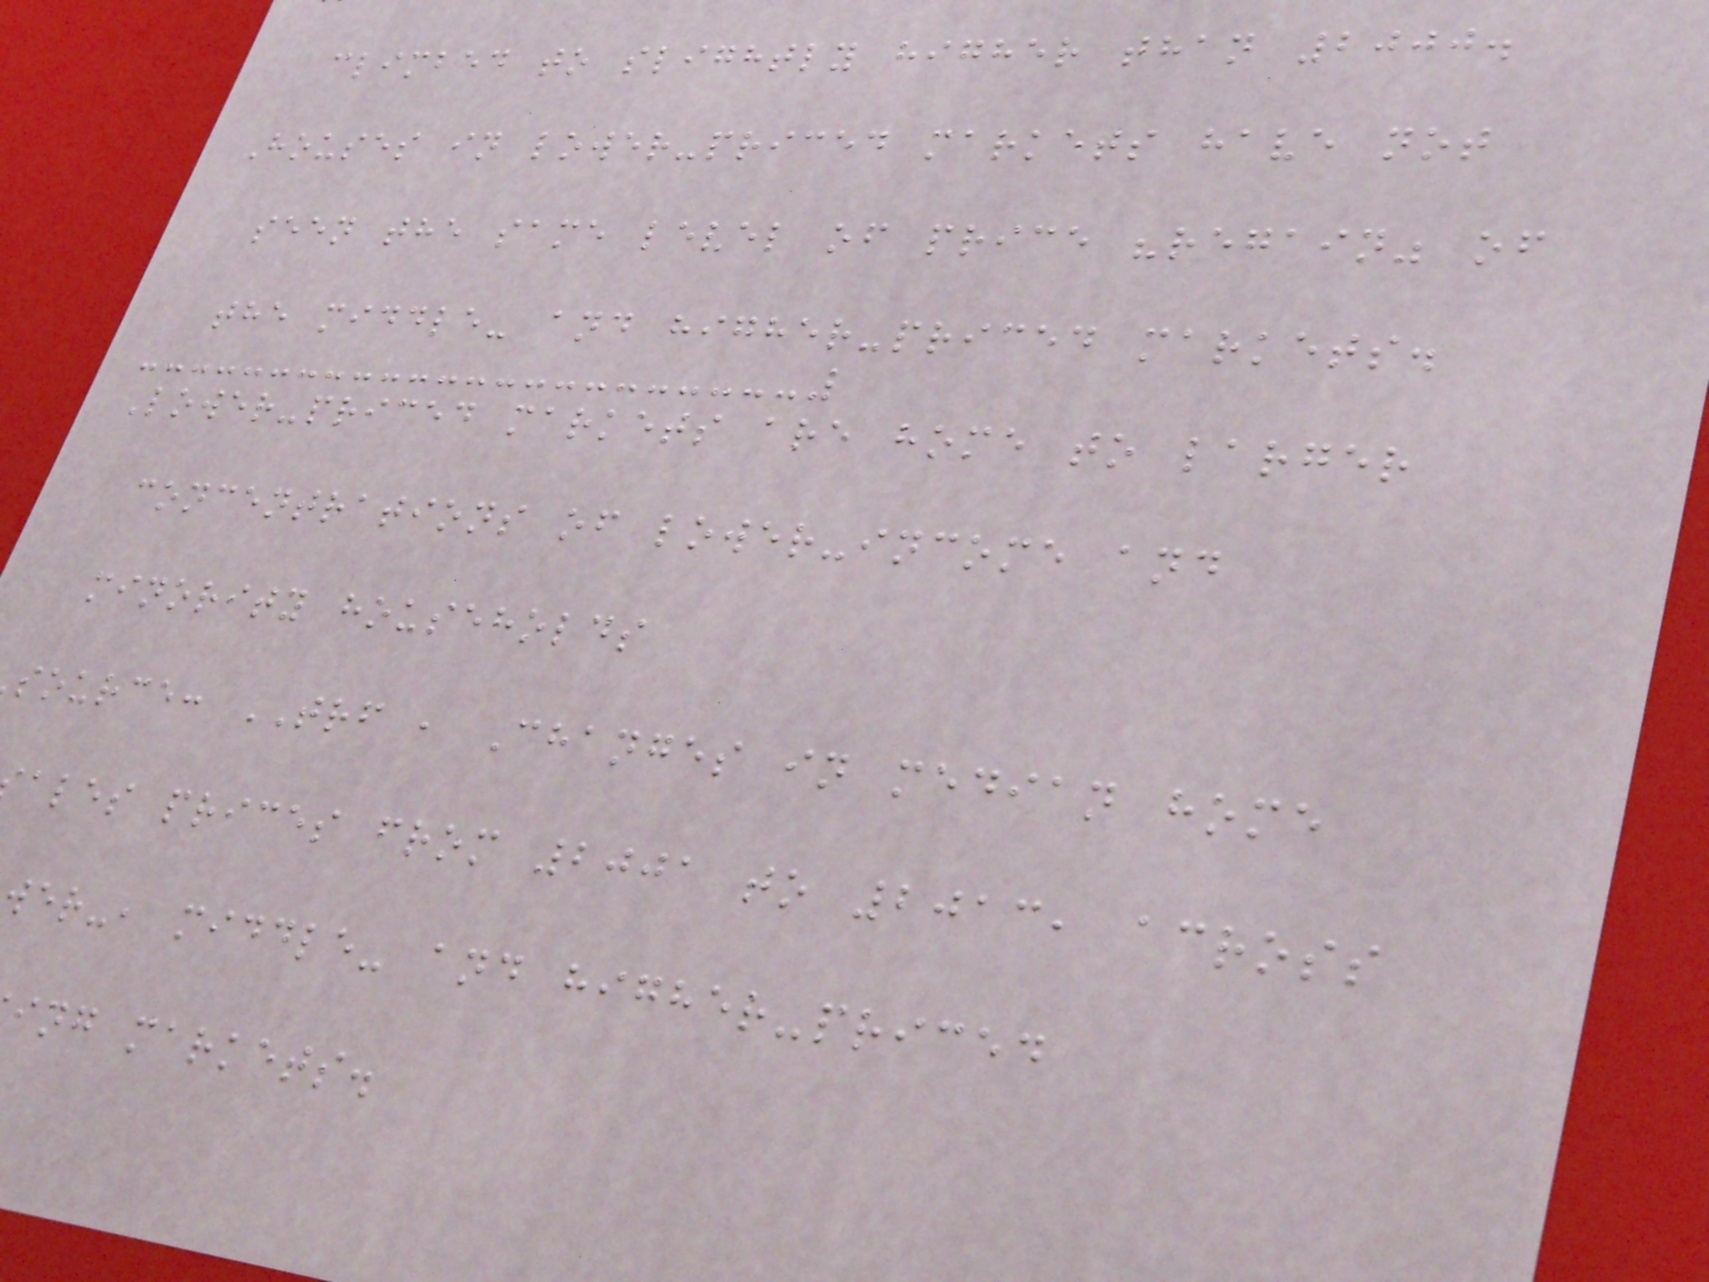climbed to slightly higher than 2000.
Houses in lower-priced markets have not
seen the same level of price "regain" of
the middle- and higher-priced markets.
Lower-priced markets are home to larger
concentrations of lower-income and
minority households
source: TRF , Changes in median home
ales prices from 2001 to 2013, across
wer-, middle- and higher-priced
ing markets.
